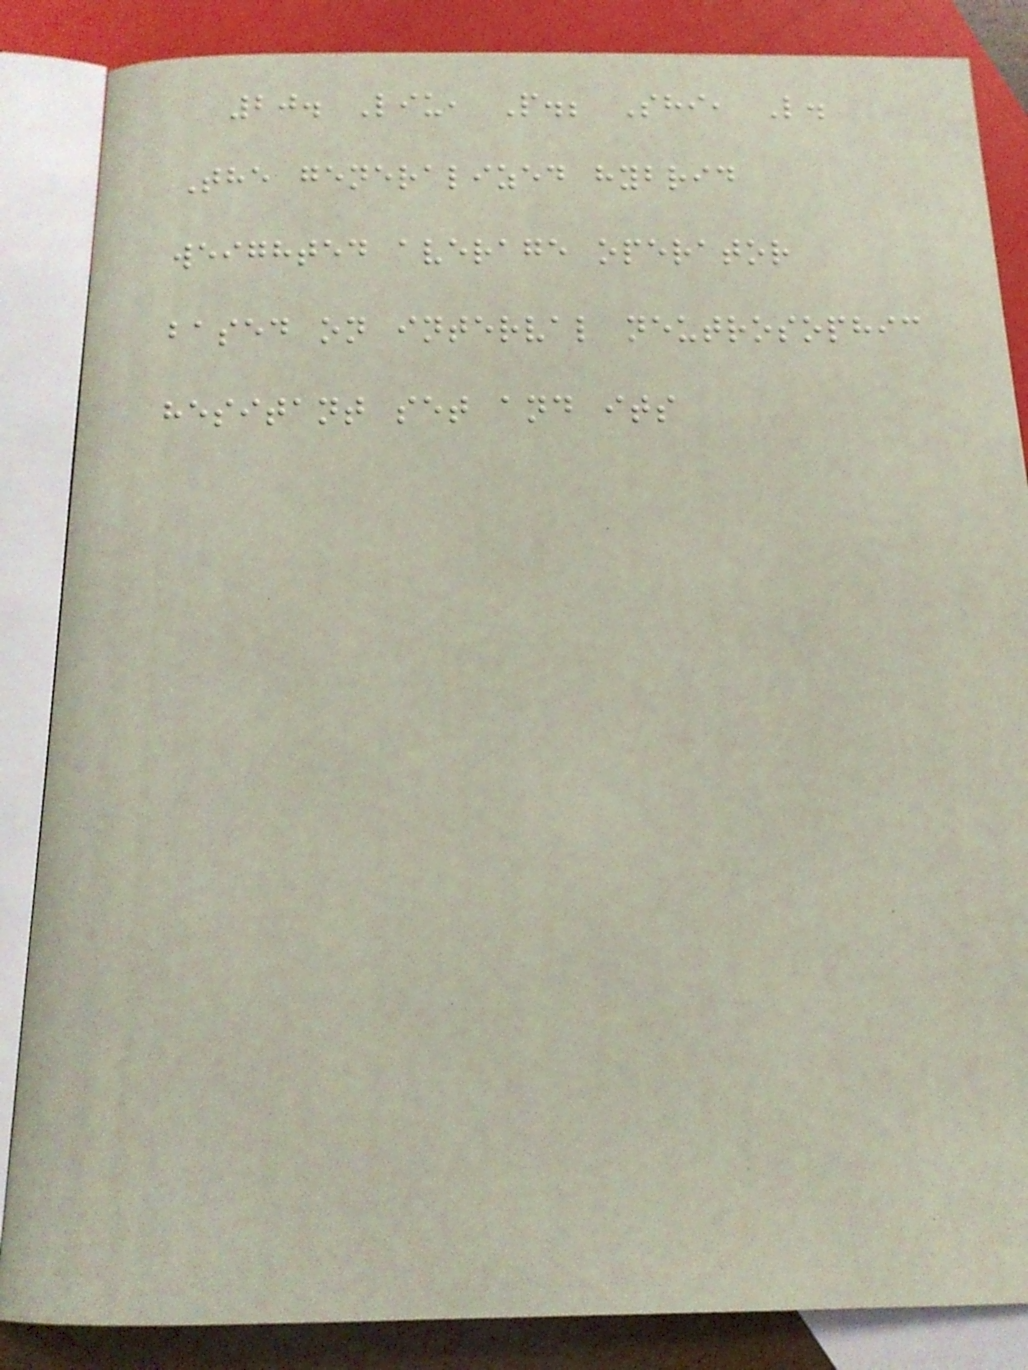20. Liu, P.; Shi, L.
The generalized hybrid
weighted average operator
based on interval neutrosophic
hesitant set and its
